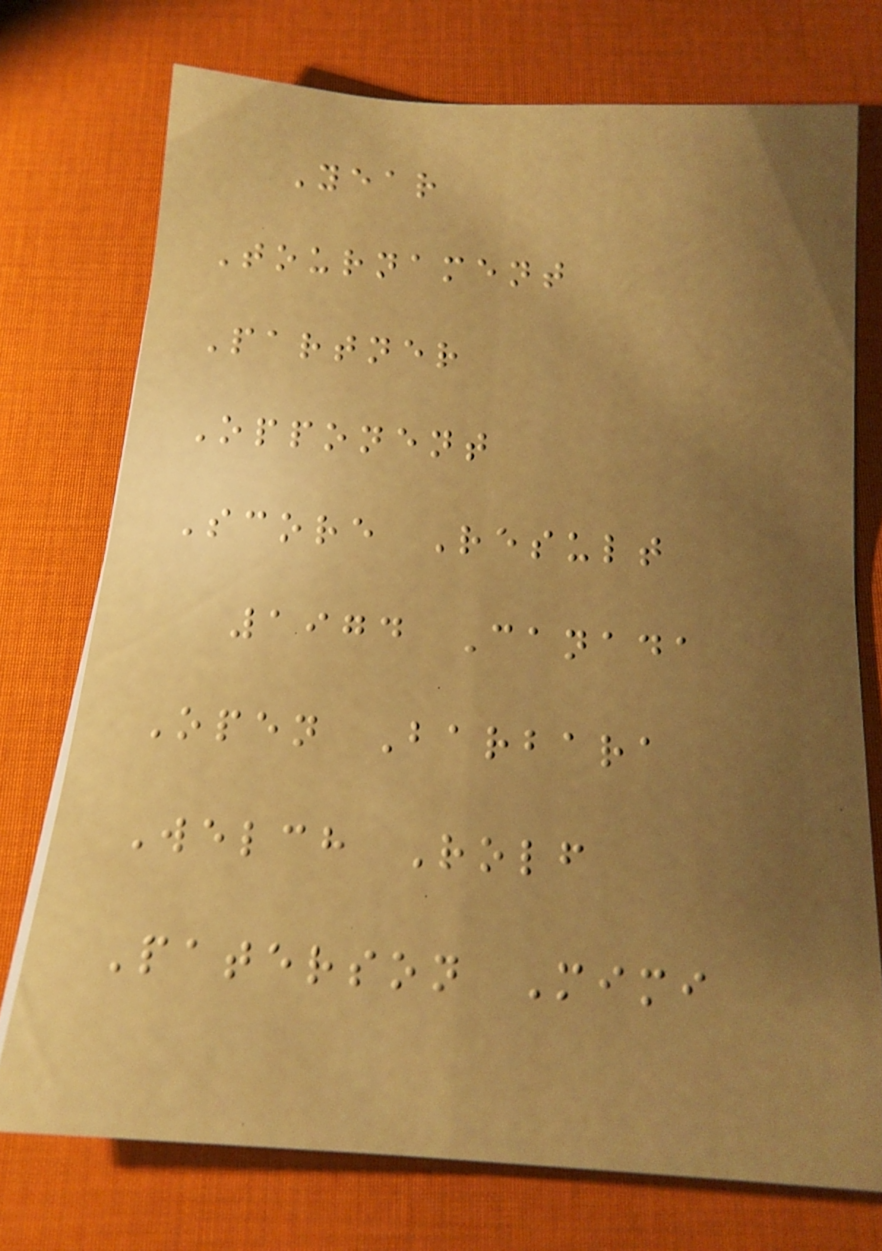Year
Tournament
Partner
Opponent
Score Result
1974 Canada
Open Barbara
Welch Rolf
Paterson Mimi
